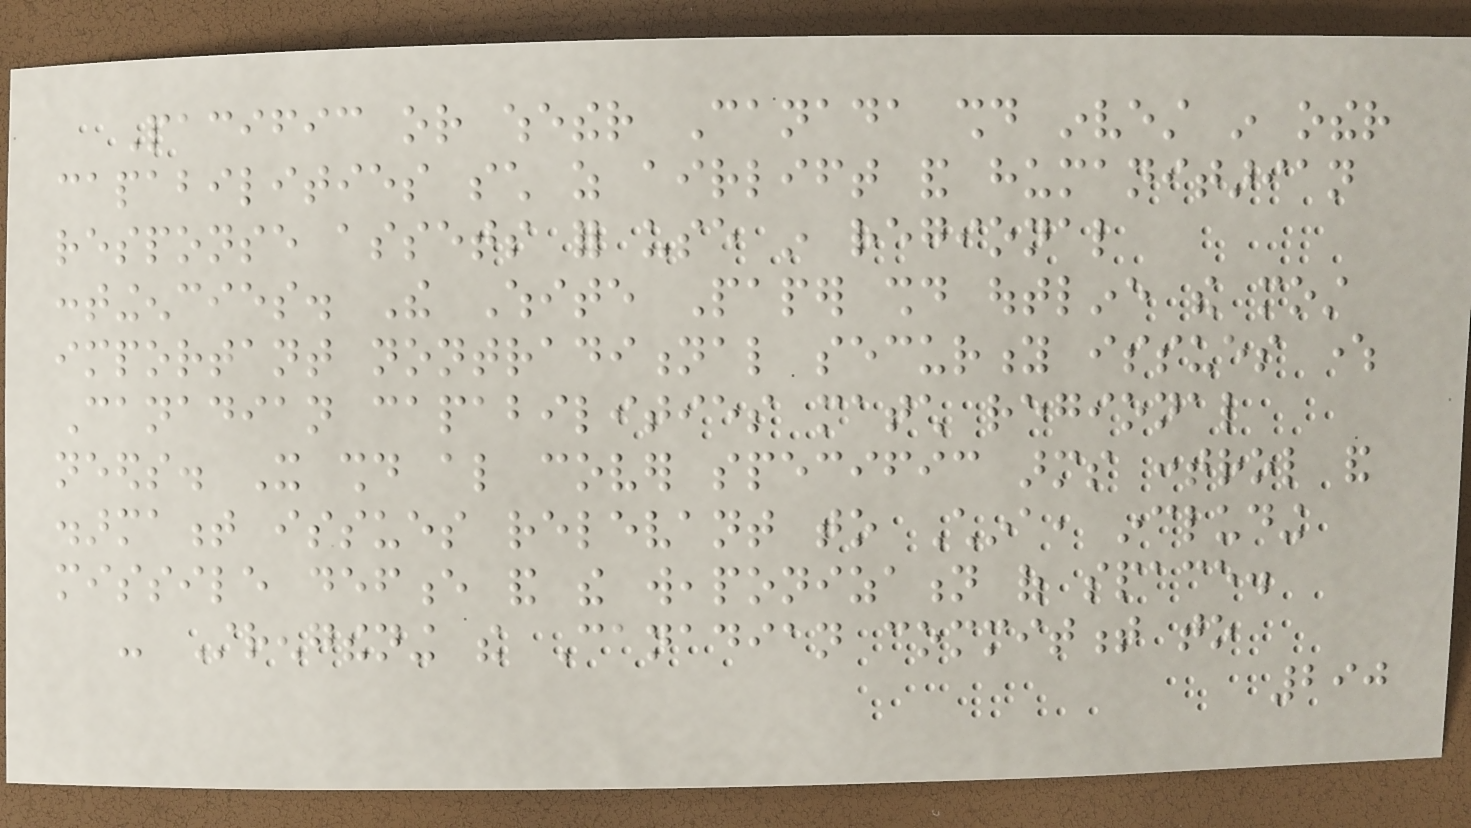Pacific or whether Canada should invest in other
capabilities such as airlift and humanitarian
response assets for use in regional
contingencies. The White Paper should outline the most
important nontraditional security issues where
Canadian capabilities match regional
needs. It should also cover specific arms control and
disarmament issues relevant to China, including
missile defence and the weaponization of space.
- Strengthening the Canadian commitment to
290
